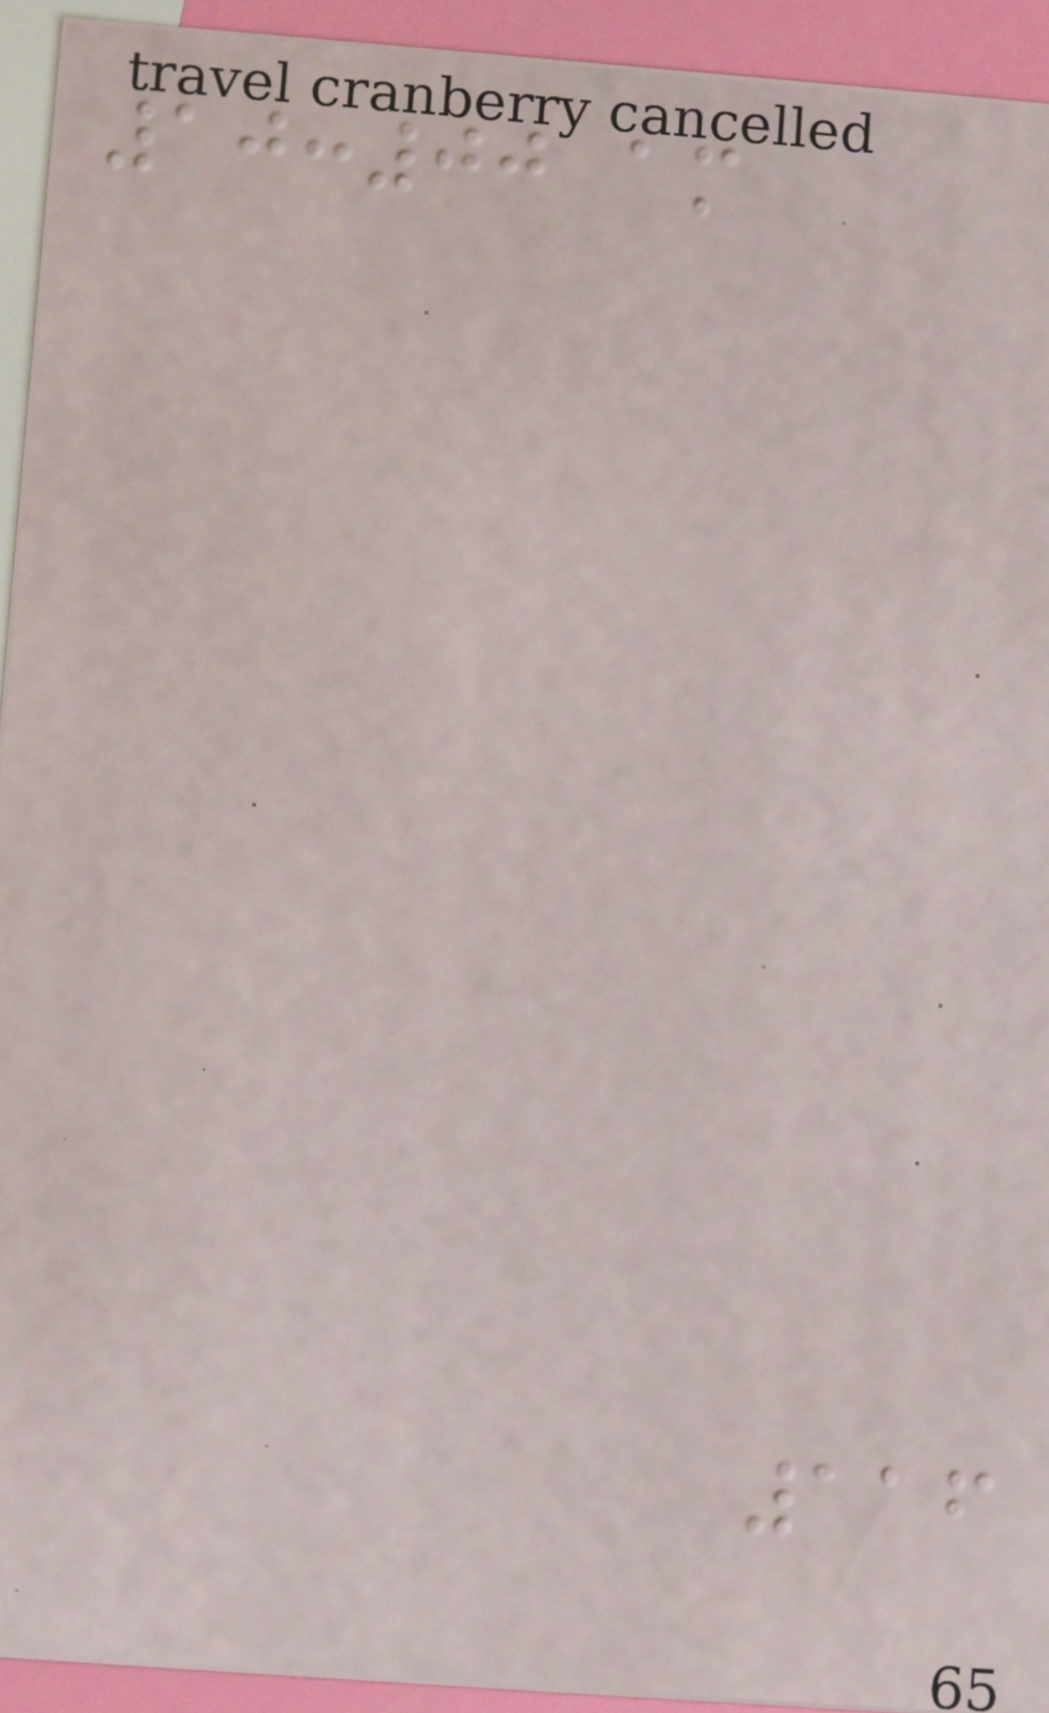10:00 am
116
